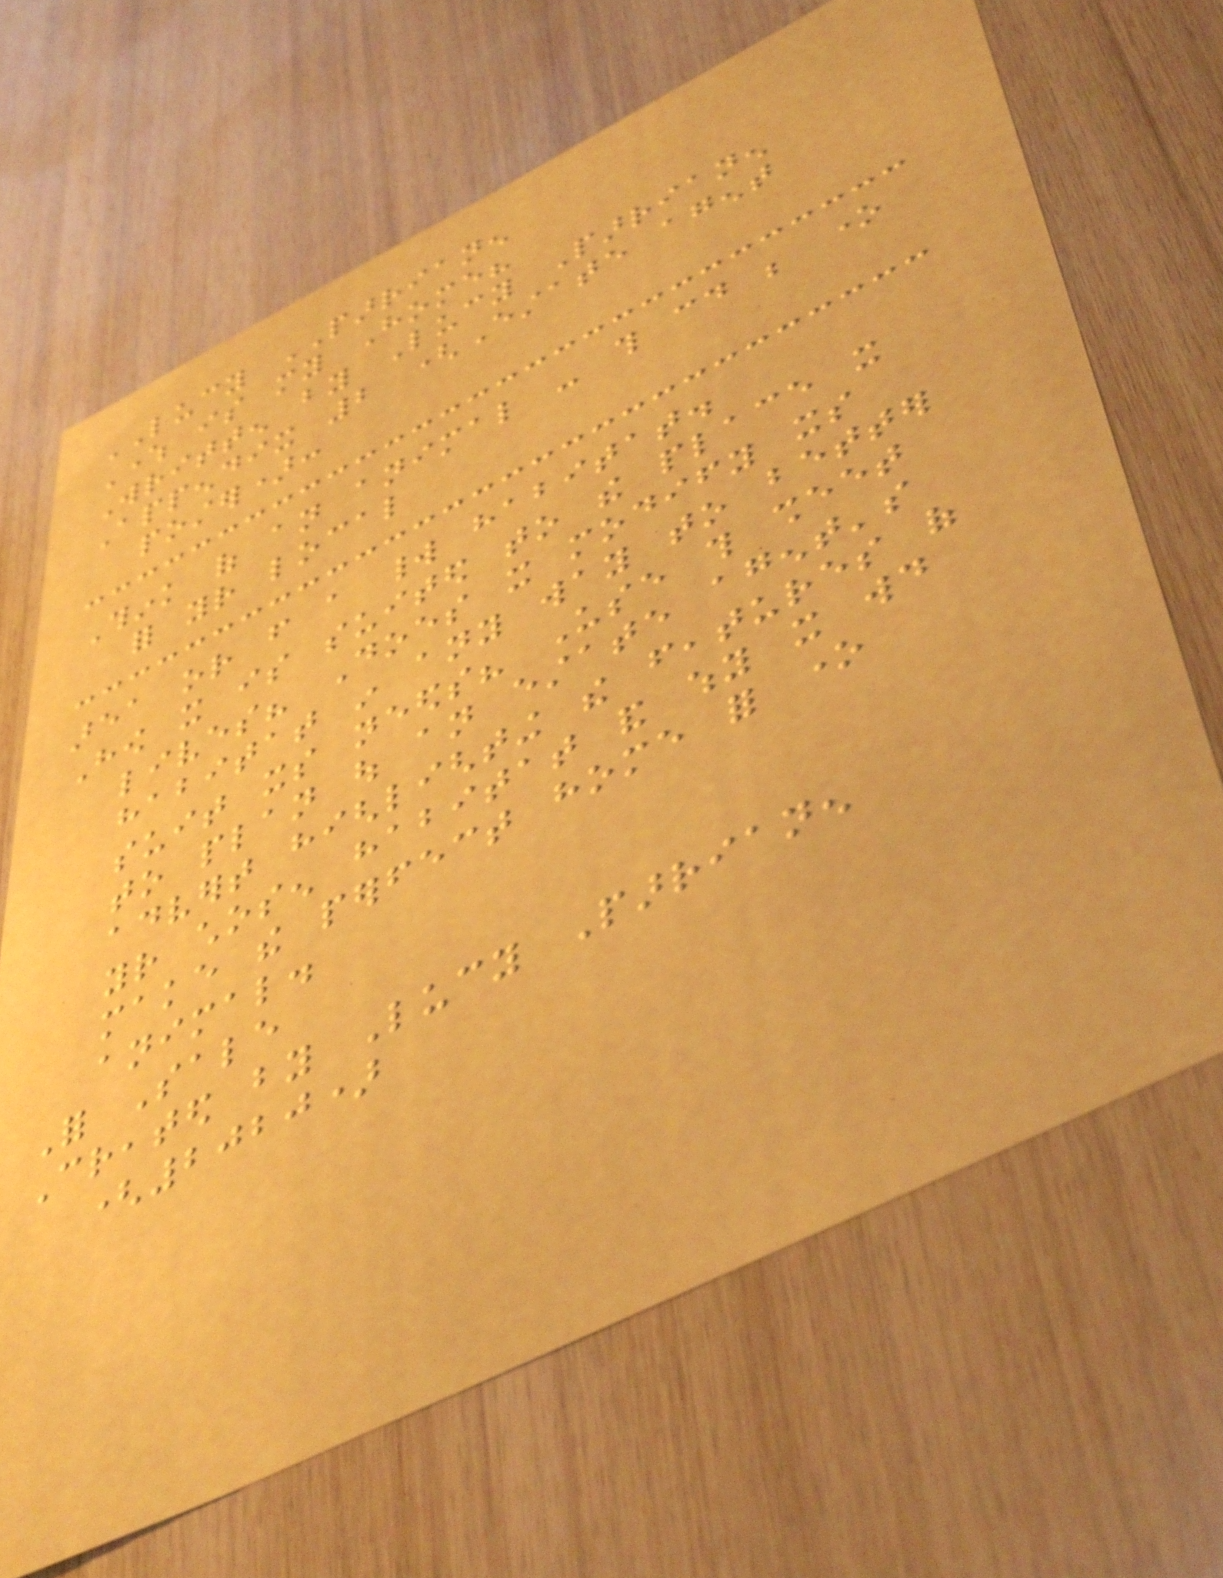LUCY PARRIANEN
Where is my Home?
Written by Lucy Parrianen
Appendix 2 (Estate agent
poster):
Think of an animal - this could be one
for your local
area or from a world habitat.
How it is suited to the place it
lives? Does it modify its
habitat in any way to better
suit its needs? Use this sheet
to plan out an estate agent's
advert highlighting the features of
your chosen habitat and why it would
make the perfect home for one
animal.
For Sale
Created by Lucy Parrianen
(2020)
